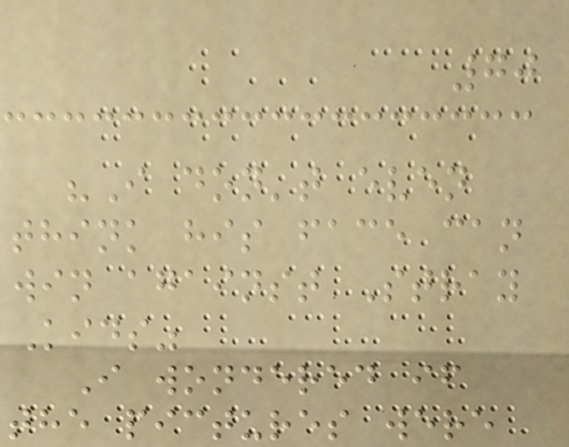70
"I don't even
think his face can
win against Stray
Kids"
I wondered if
the pictures were
